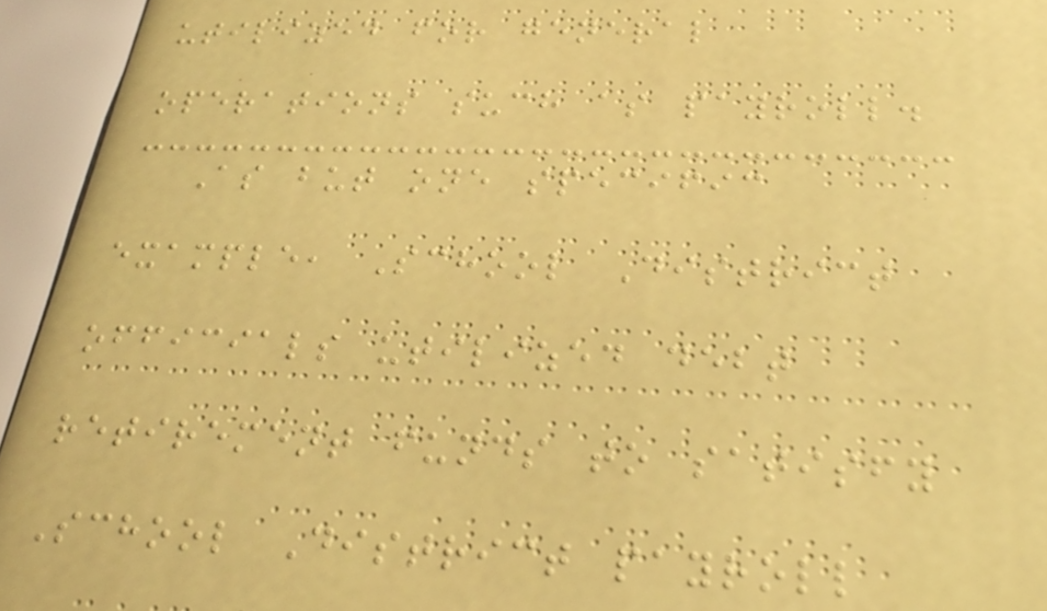utilized for general
operations such as payroll.
As but one specific
example, School District
officials utilized debt
retirement funds to satisfy
School District payroll
